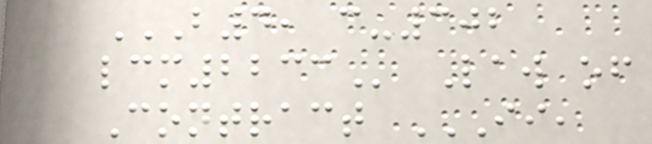B4, C-302
LCM2233 Law of
Contract II,
